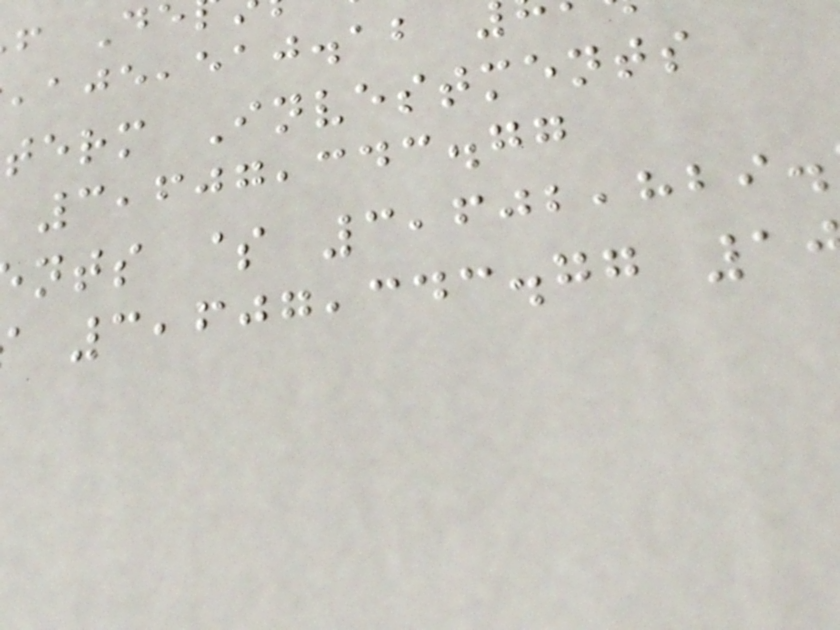term Investments
3,607,343.77
nts $ 3,602,829.
3,607,343.77 1
